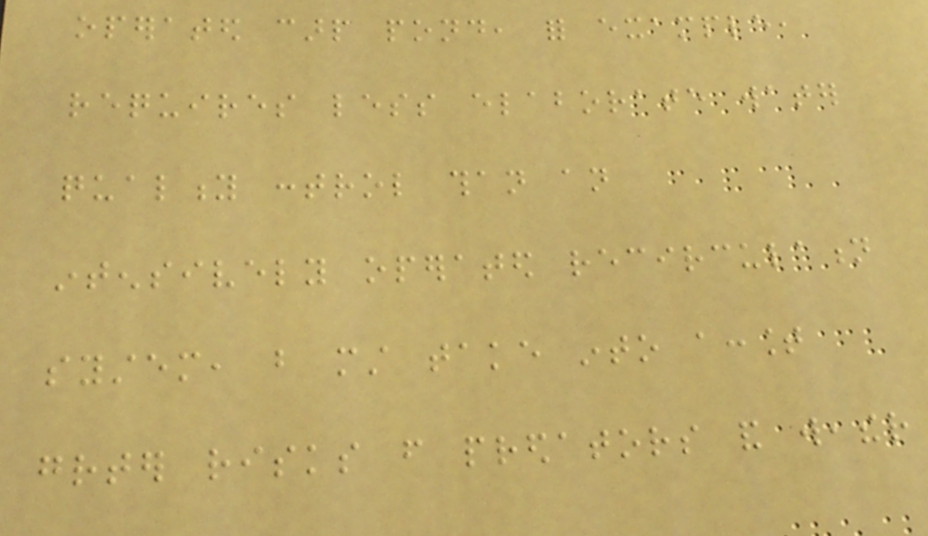operated carp pond, for example,
requires less elaborate water
quality control than an
intensively operated recirculation
system, but must take into account
greater risks from predators and weather
